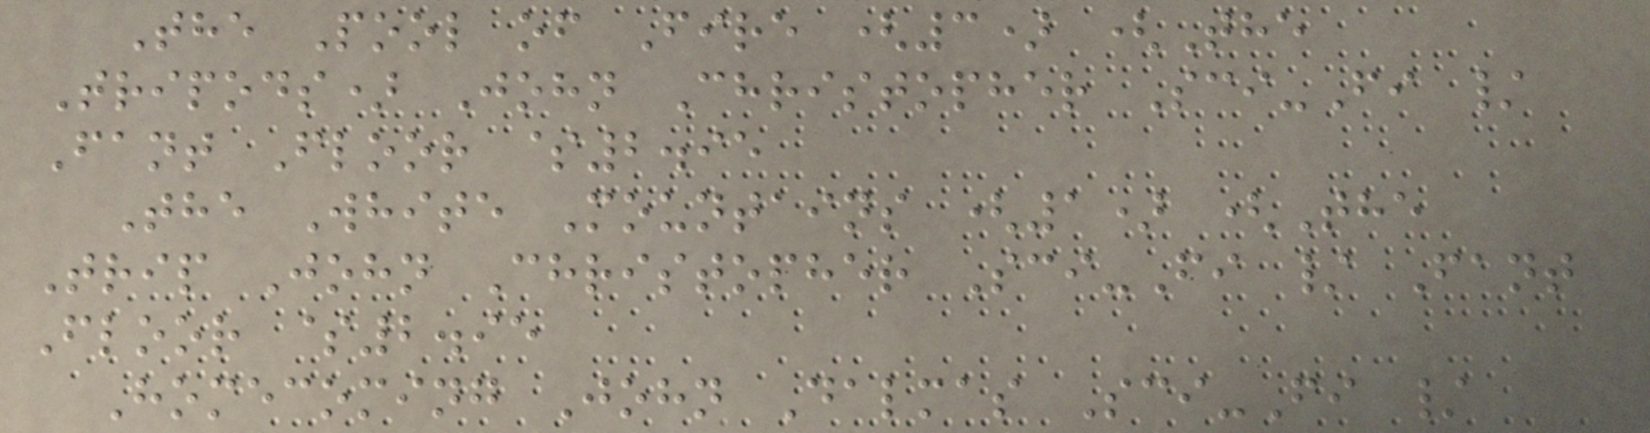The Pool of Fire (3) (The
Tripods) John Christopher Sci-Fi /
Fant Floor $2.95
The White Mountains (1) (The
Trip John Christopher Sci-Fi / Fant
Floor $2.95
Homecoming John Dalmas Sci-Fi /
